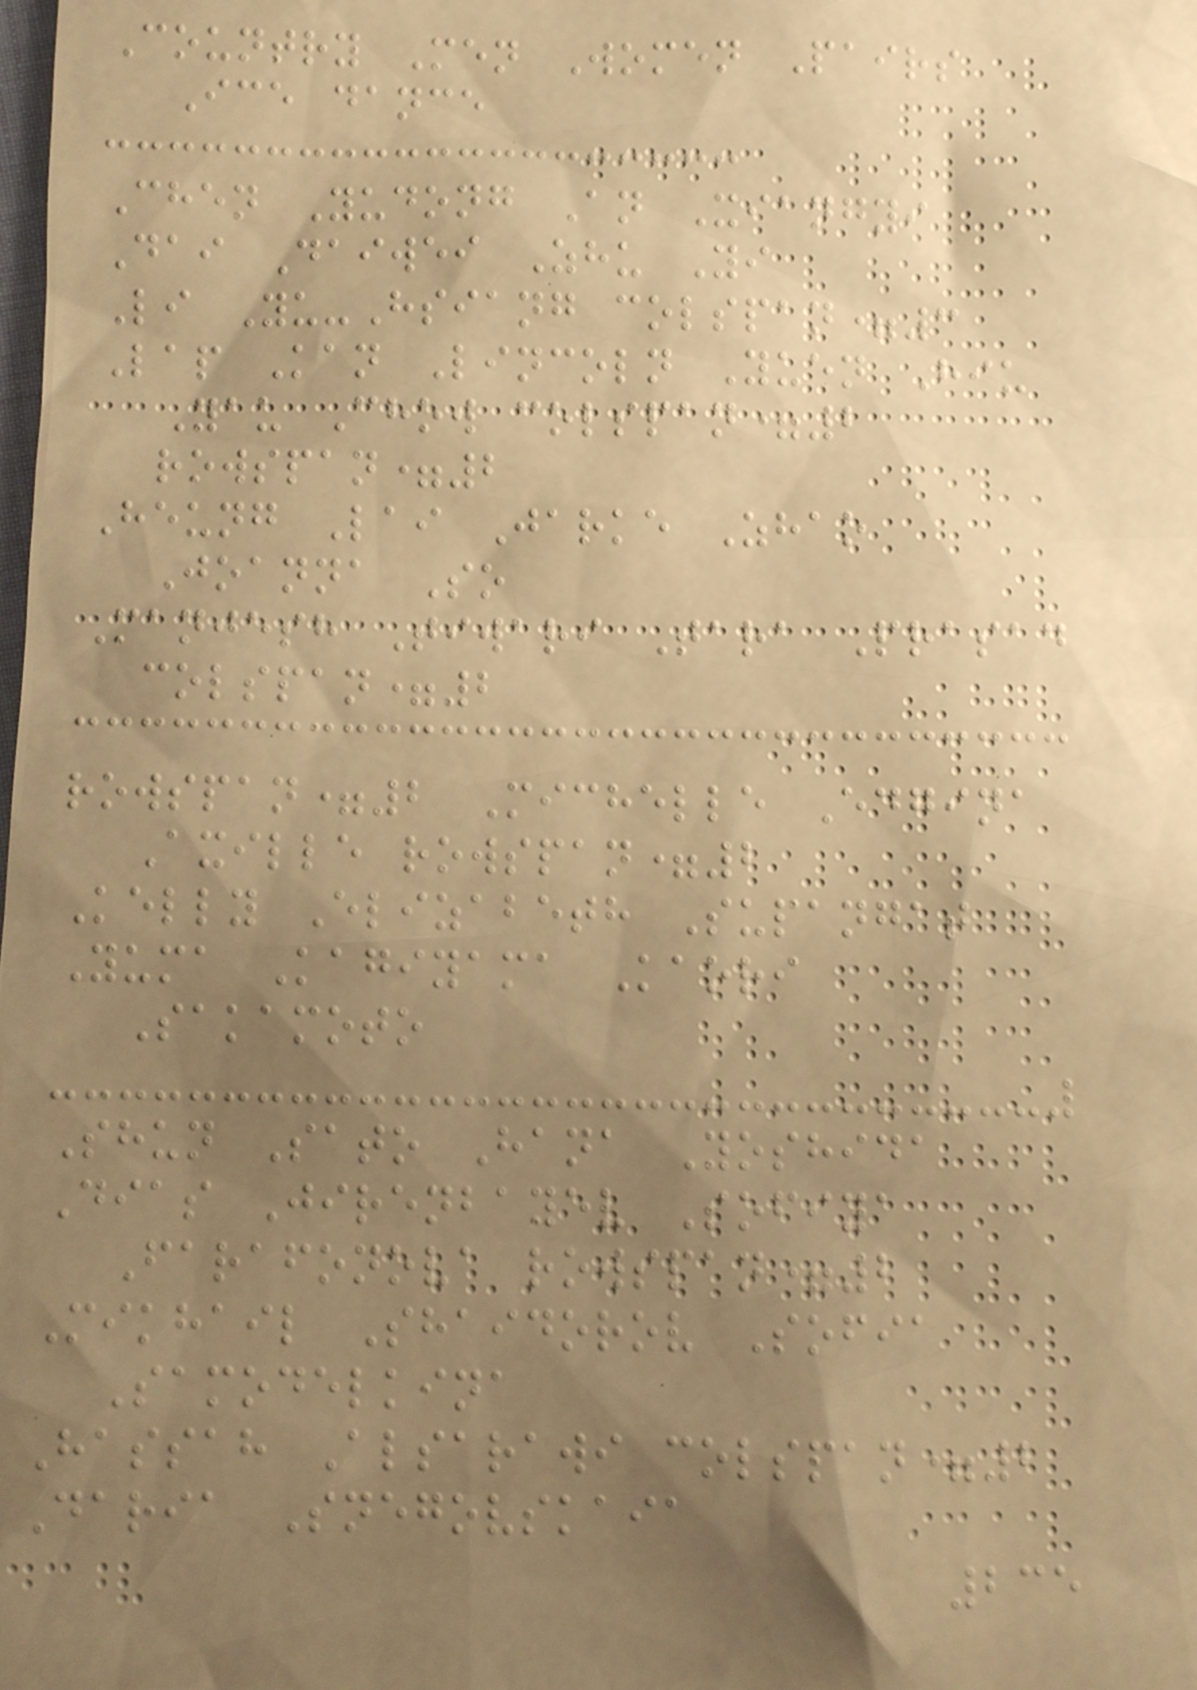Country Men Women Pairs
Ice dance
Chen Yudong An Xiangyi
Dai Daiwei Zhu Yi
Li Yu-Hsiang colspan=3
Lap Kan Lincoln Yuen Hiu
Yau Chow colspan=2
rowspan=2
Heung Lai Jarke Zhao
Joanna So
Manjesh Tiwari Tara Prasad
colspan=2
rowspan=2 Michelle Edgina
Axille rowspan=2
Kelly Elizabeth Supangat
Yuma Kagiyama Kaori
Sakamoto
Shun Sato Hana Yoshida
Dias Jirenbayev Sofiya
Farafonova rowspan=2
Mikhail Shaidorov Sofia
Samodelkina
Hassah Alsarawi colspan=2
Daria Snegovskaia
235
